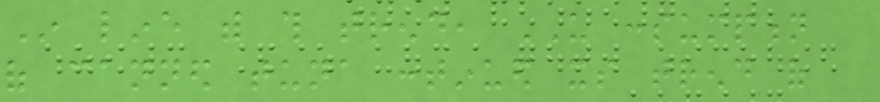In line with this trend, US consumption
of canned tuna continued its trend of
